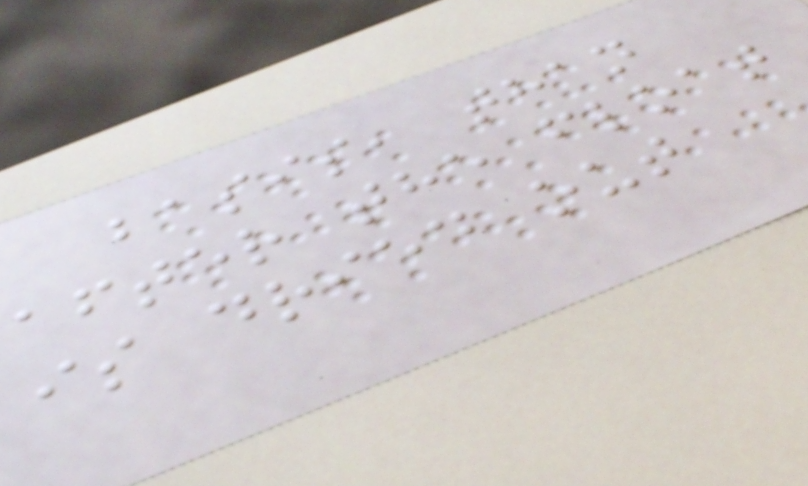basis, than
after the float
is dried out
